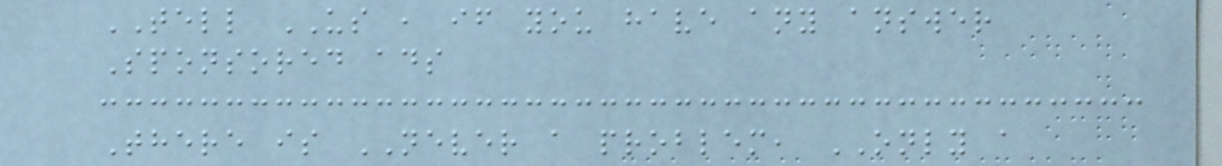TELL US , if you have any answer
Sponsored ads
There is NEVER a problem, ONLY a
